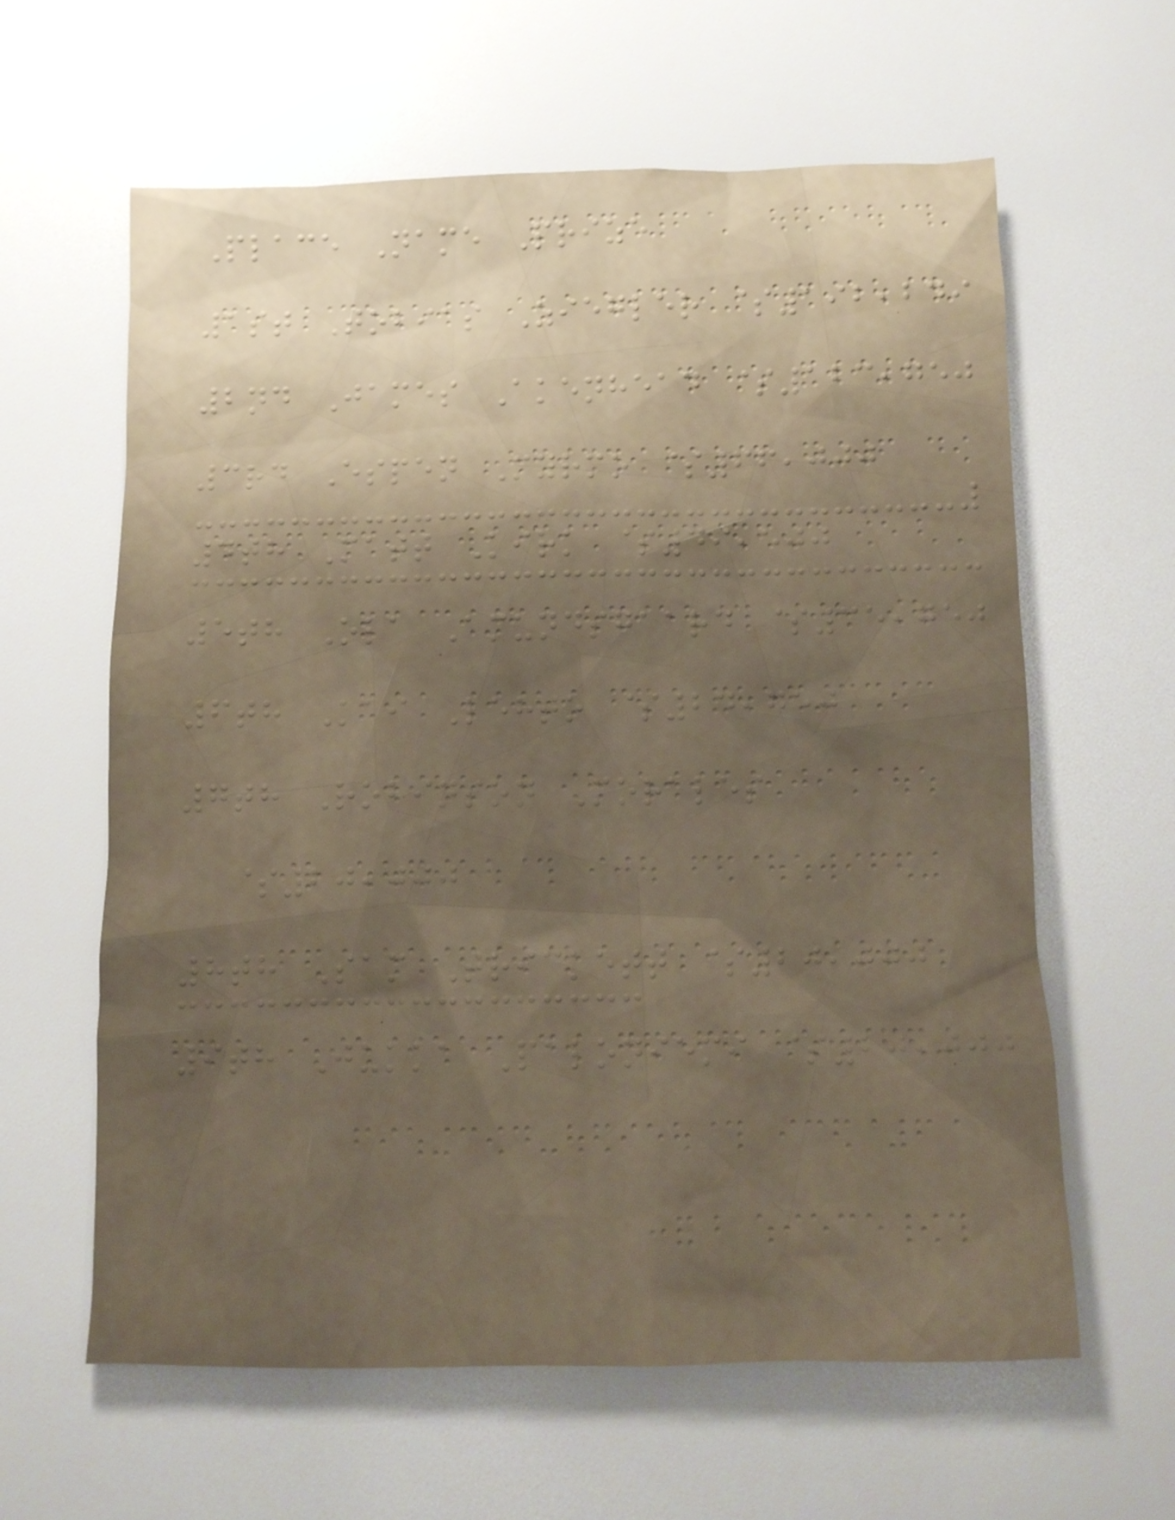Place Name Prize
1st Tobias Ziegler $192,249
2nd James Akenhead $123,750
3rd Espen Myrmo $66,000
4th Matt Kirk $49,500
5th Ola Amundsgaard $35,750
6th Kai Lehto $24,750
7th Robinson Morales
$20,000
8th Sam Trickett $20,000
9th Jukka Paloniemi $20,000
